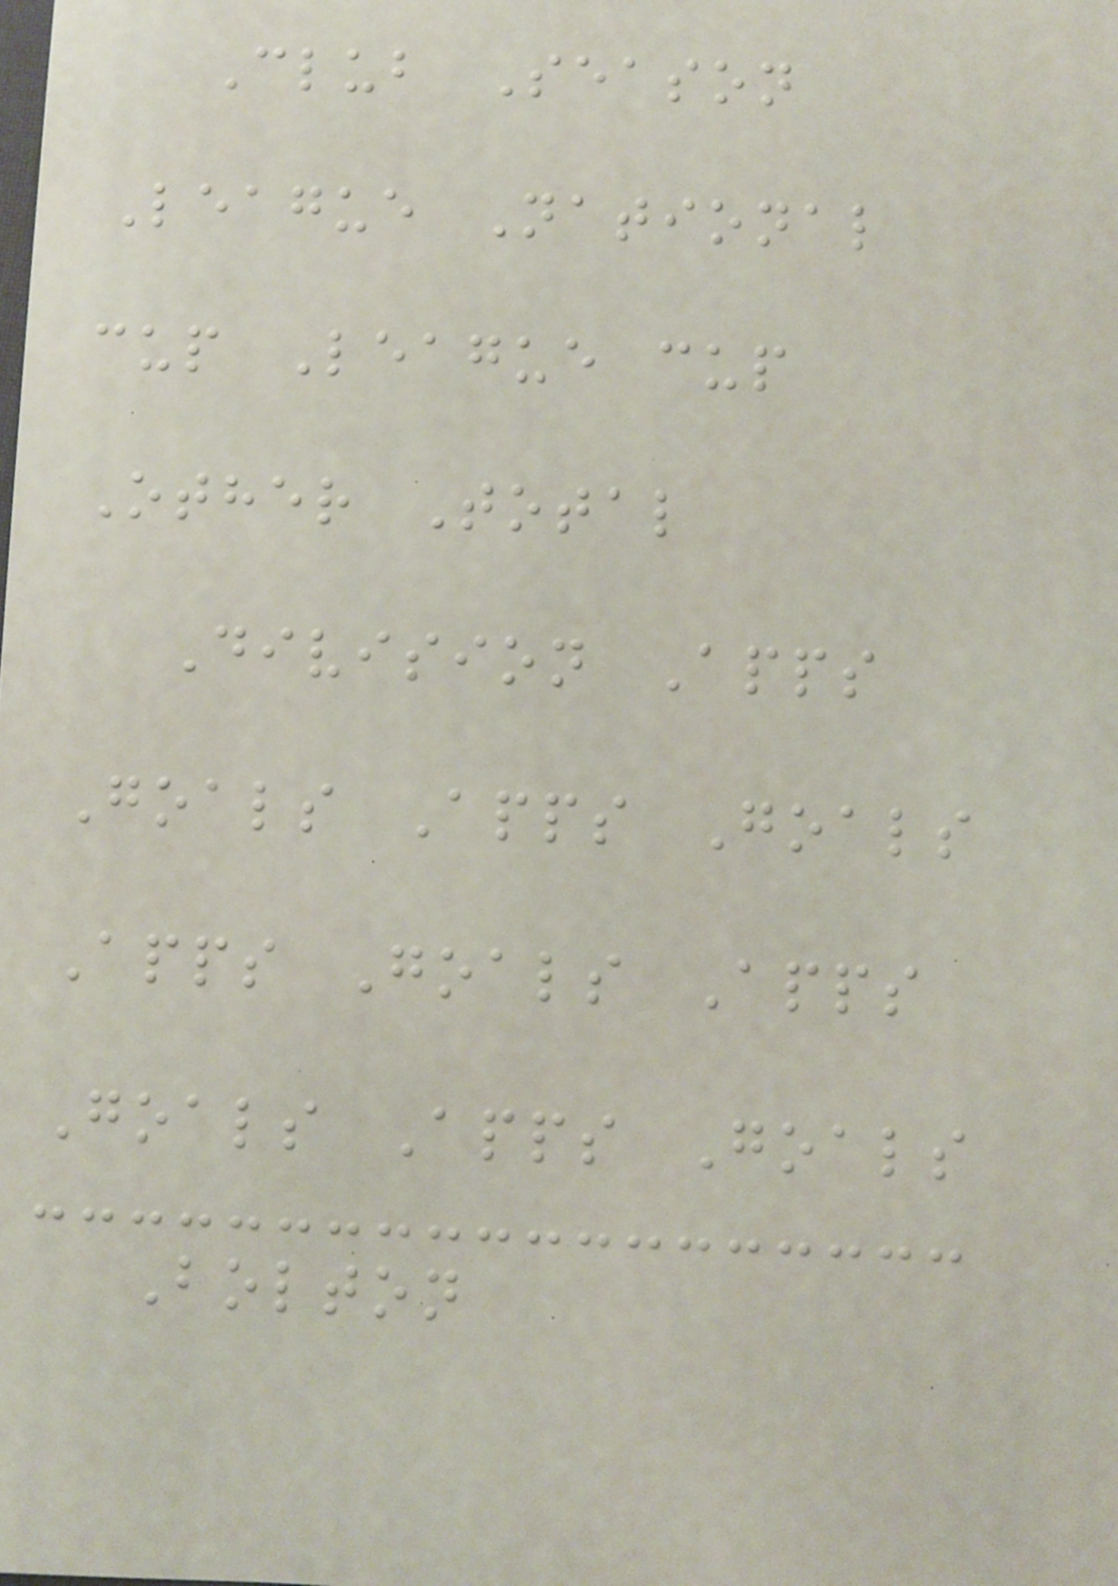Club Season
League National
cup League cup
Other Total
Division Apps
Goals Apps Goals
Apps Goals Apps
Goals Apps Goals
Bolton
